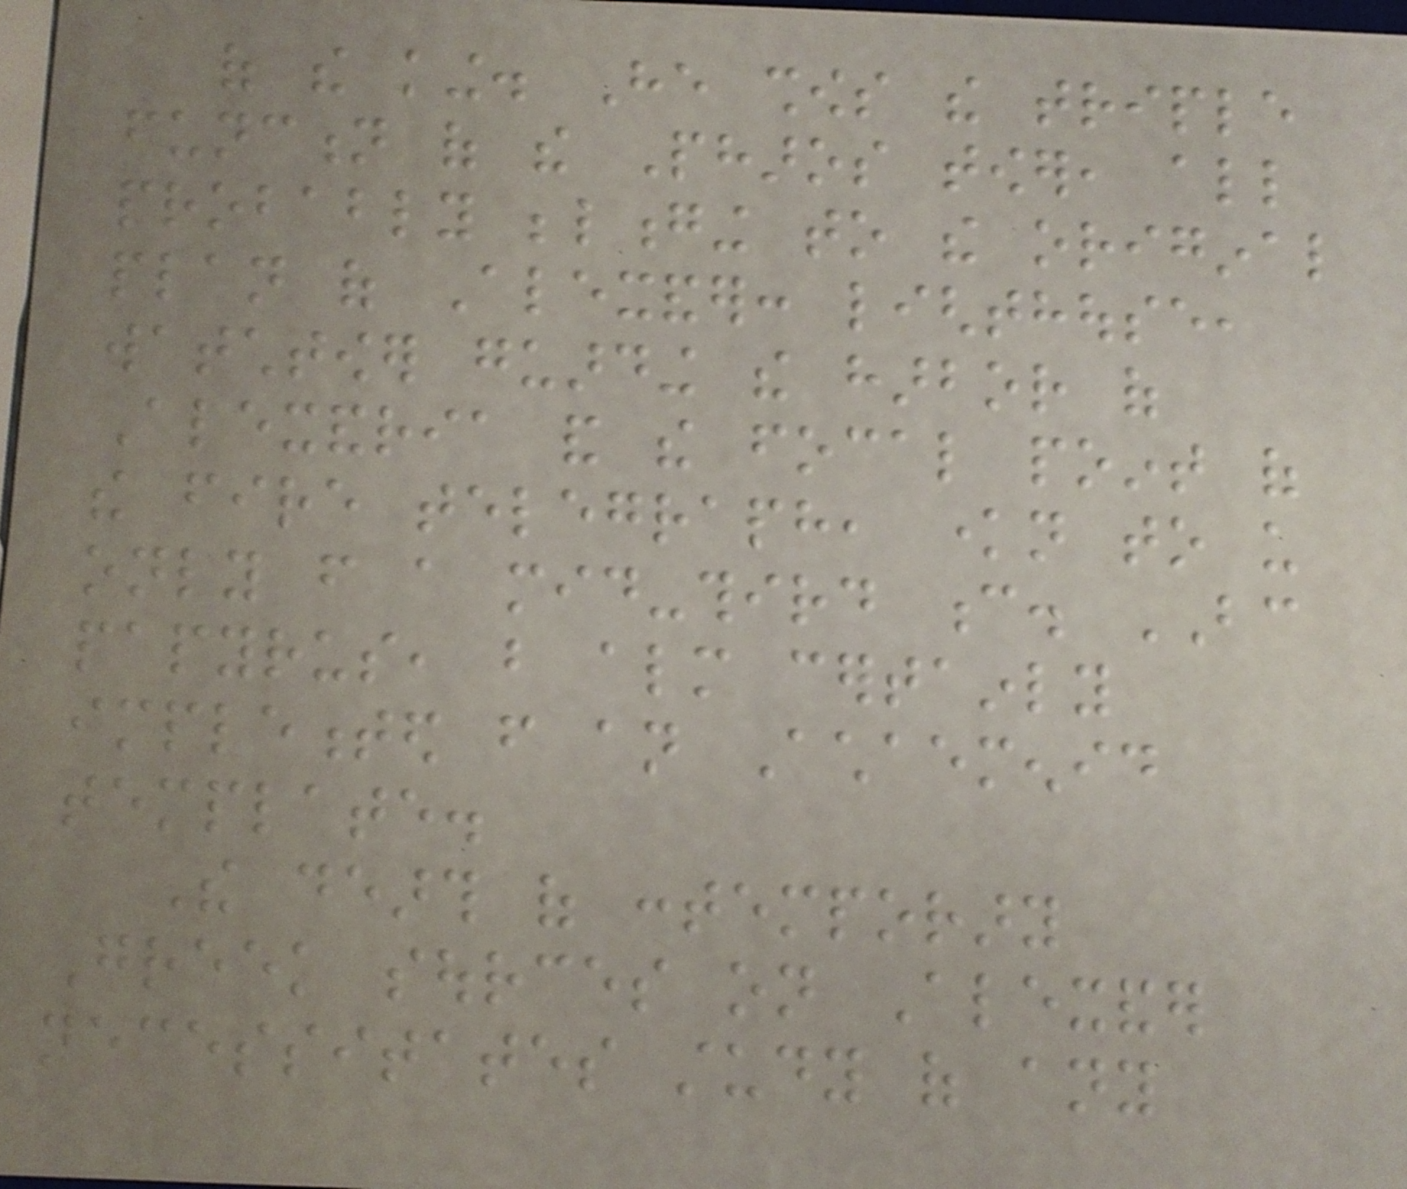of the king. He shows the triple
function of the Pharos tower, all
probably belonging to the original
plan of Alexander: lighthouse,
watchtower guarding the harbor of
Alexandria and the focal point of
the fire telegraph, known to us
only from a mid-third c. BC
papyrus, but almost certainly
implemented from an Achaemenid
template.
The dearth of contemporary
Greek sources on Alexander
necessitates study of any
